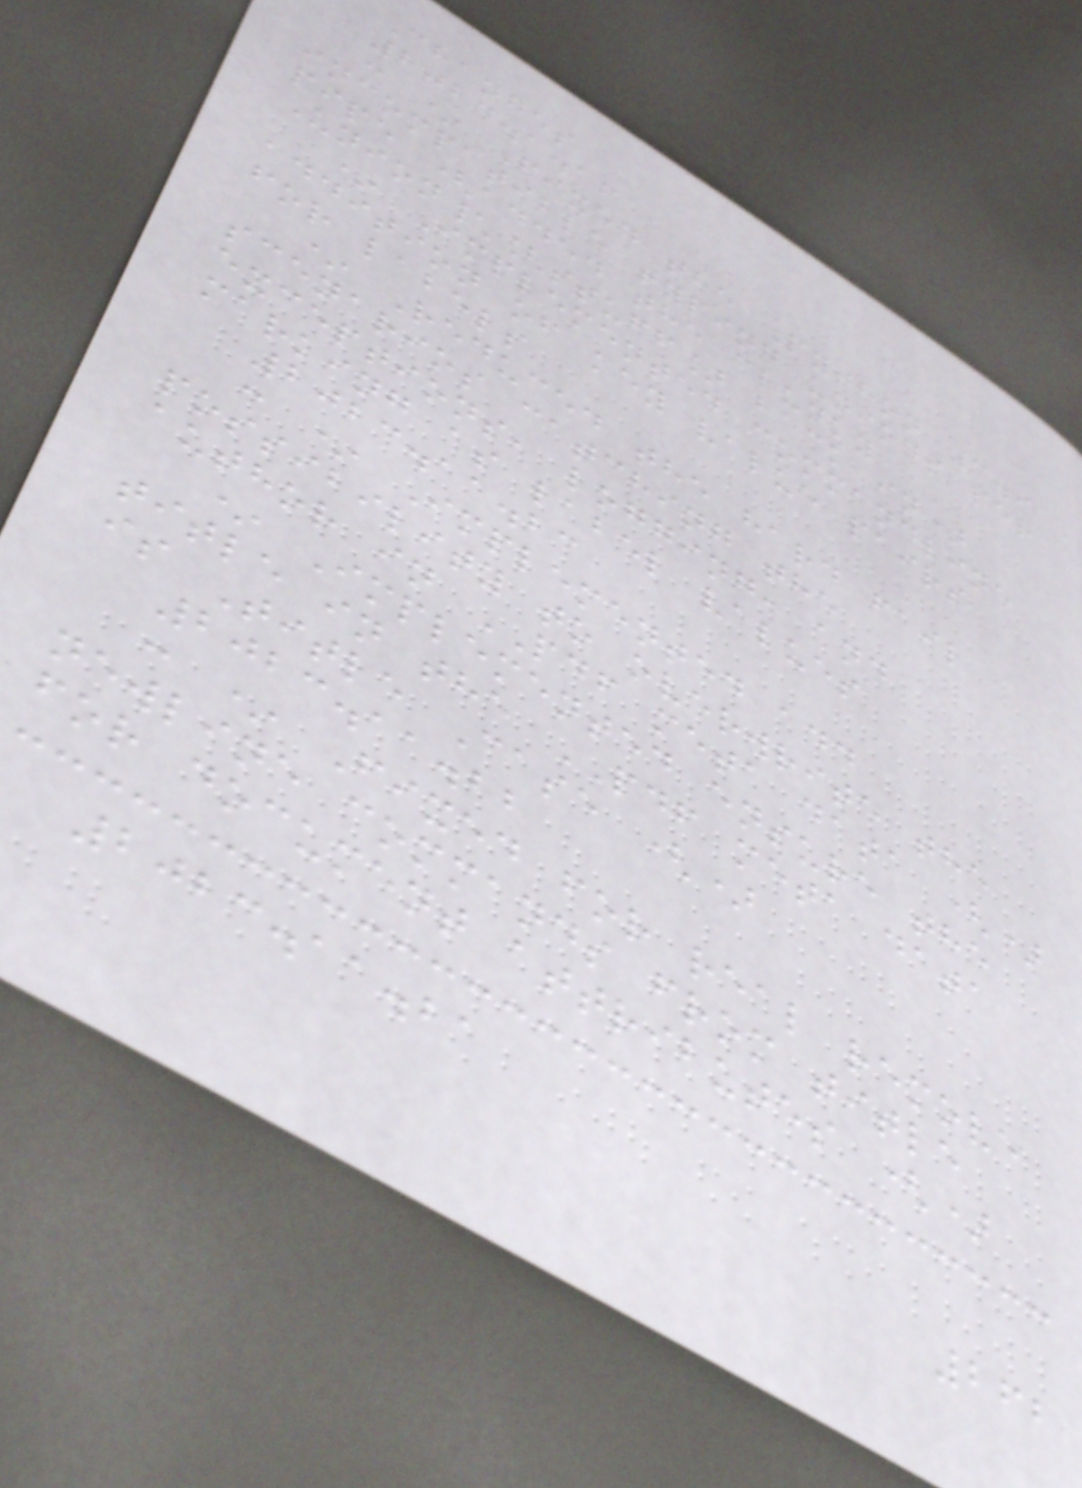Changes
2024.1.16
: * Fixed the Python 3.9
incompatible typing unions per
pipe (added the clunky
Union\[stuff] back in)
* Implemented commandline
addition of key value pairs
for labels
* Reduced the hard fail
scenarios catching the
exceptions, logging, and
marking as label values
2023.11.23
: * Implemented add
possibility to overwrite the
author in PDF meta data ()
* Implemented ensure the
title in the PDF meta data
is Title Case ()
2023.11.22
: * Fixed for real remove
newline commands from title
for document attributes ()
2023.11.21
262
